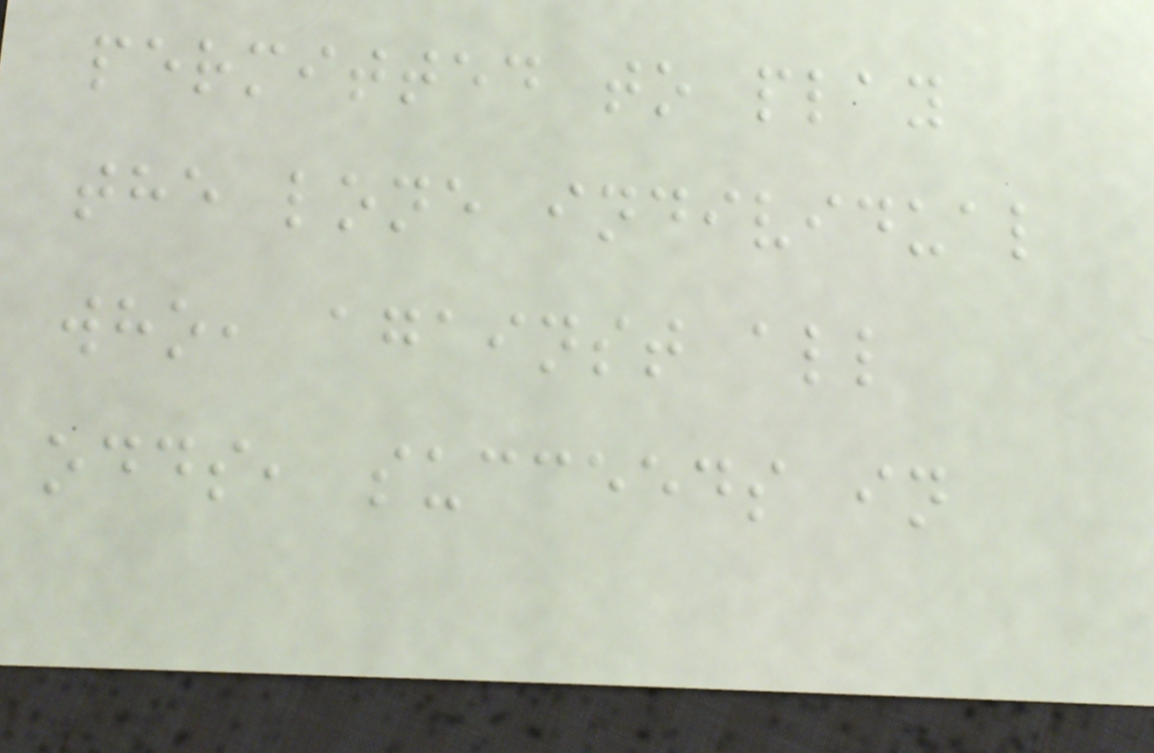permitted to play
the lone individual
who, against all
odds, succeeds in
